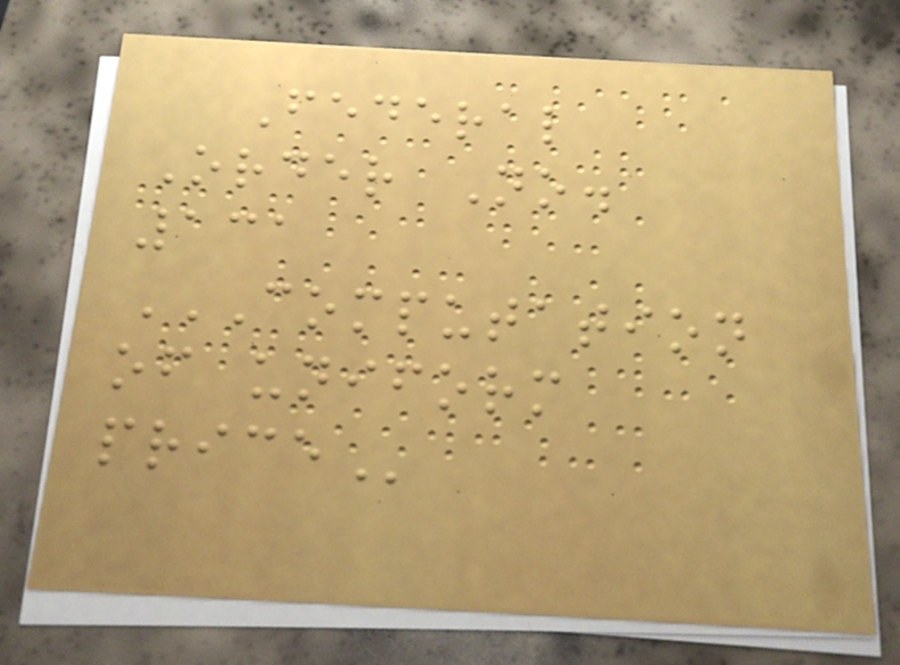Federal
Order No.
131
COMPUTATION
OF UNIFORM
PRICE
